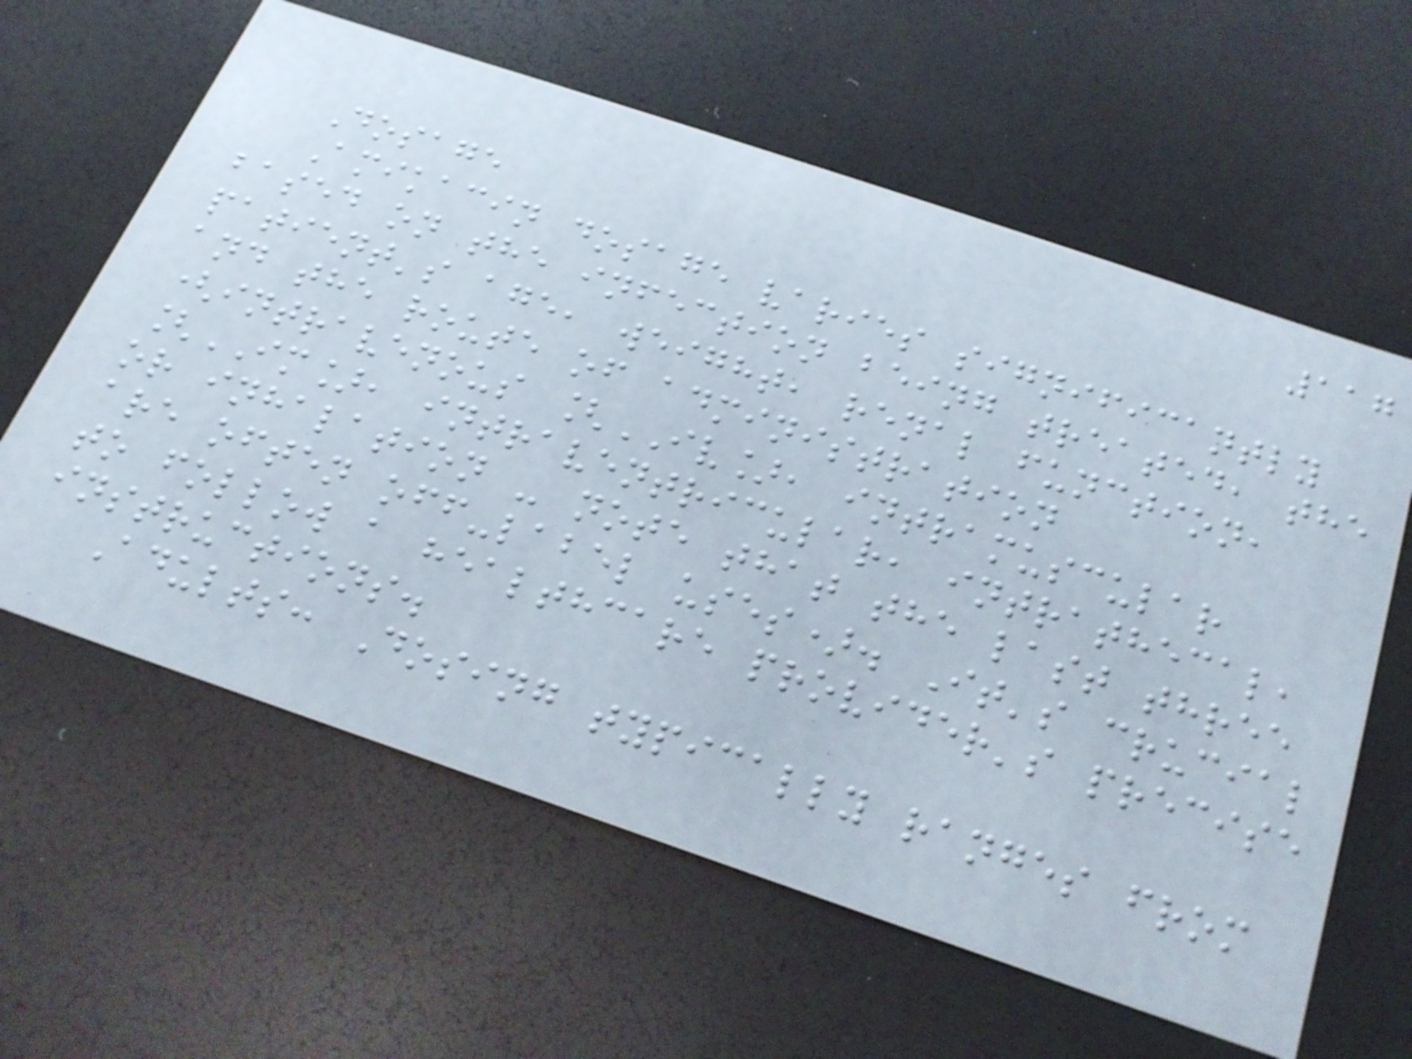117
Dosage
Amikacin dosage varies significantly
based on the infection being treated, the
patient's age, weight, renal function,
and the route of administration
(intravenous [IV], intramuscular
[IM], intraventricular, intrathecal,
or inhalation - note that the last three
are often off-label uses). It's crucial
to follow a healthcare provider's precise
instructions.
Adults: Dosing typically ranges from
